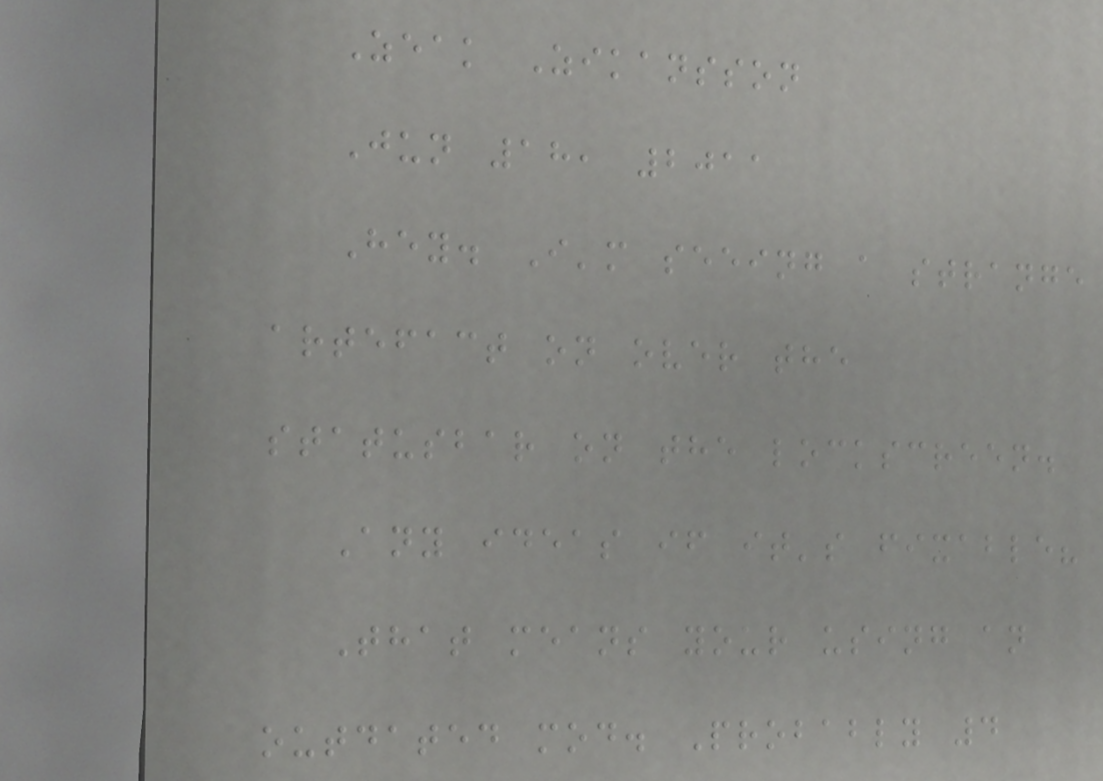Zeak Zikansson
Jun 18, 2011
Hey. I'm seeing a strange
artefact on over the
statusbar on the lockscreen.
Any ideas if it's fixable?
That means your using an
outdated mod. Probably 4
